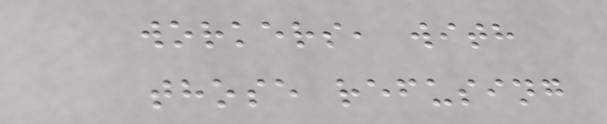workers, with
those refusing
